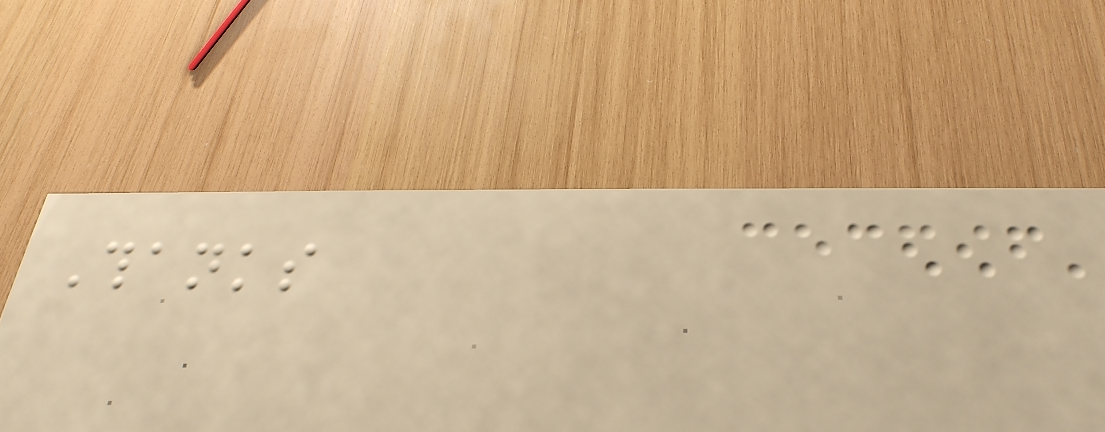Thanks
